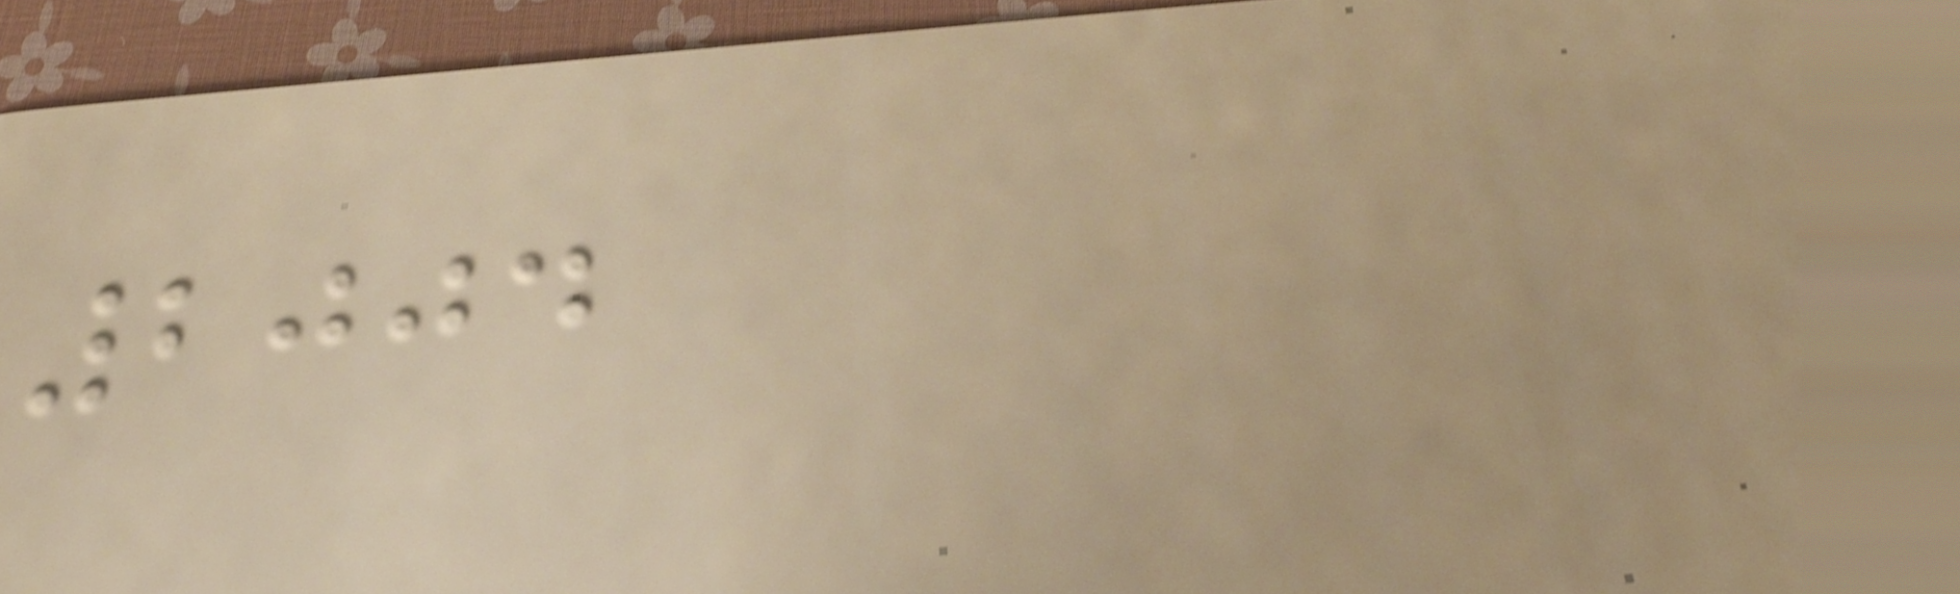2004
